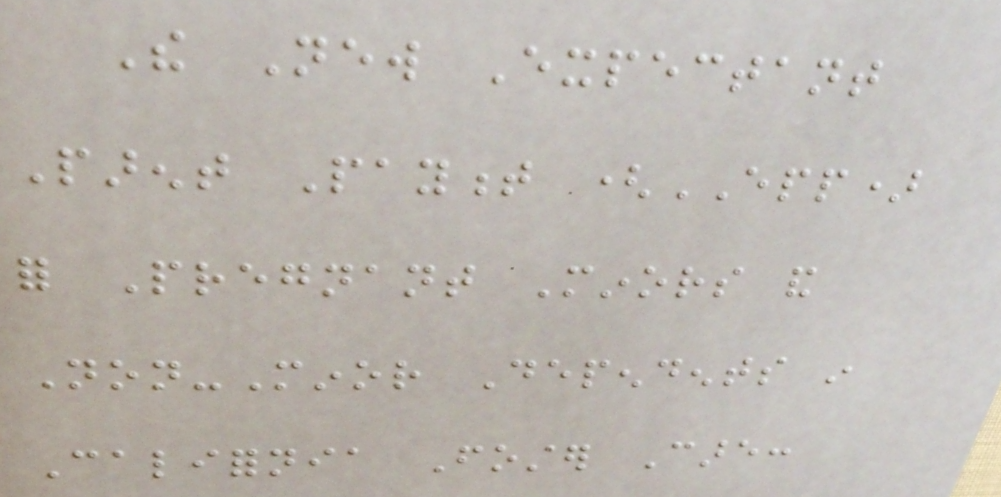The New Expectant
Parent Payment (EPP)
for Pregnant Minors and
Non-Minor Dependents in
California Foster Care:
